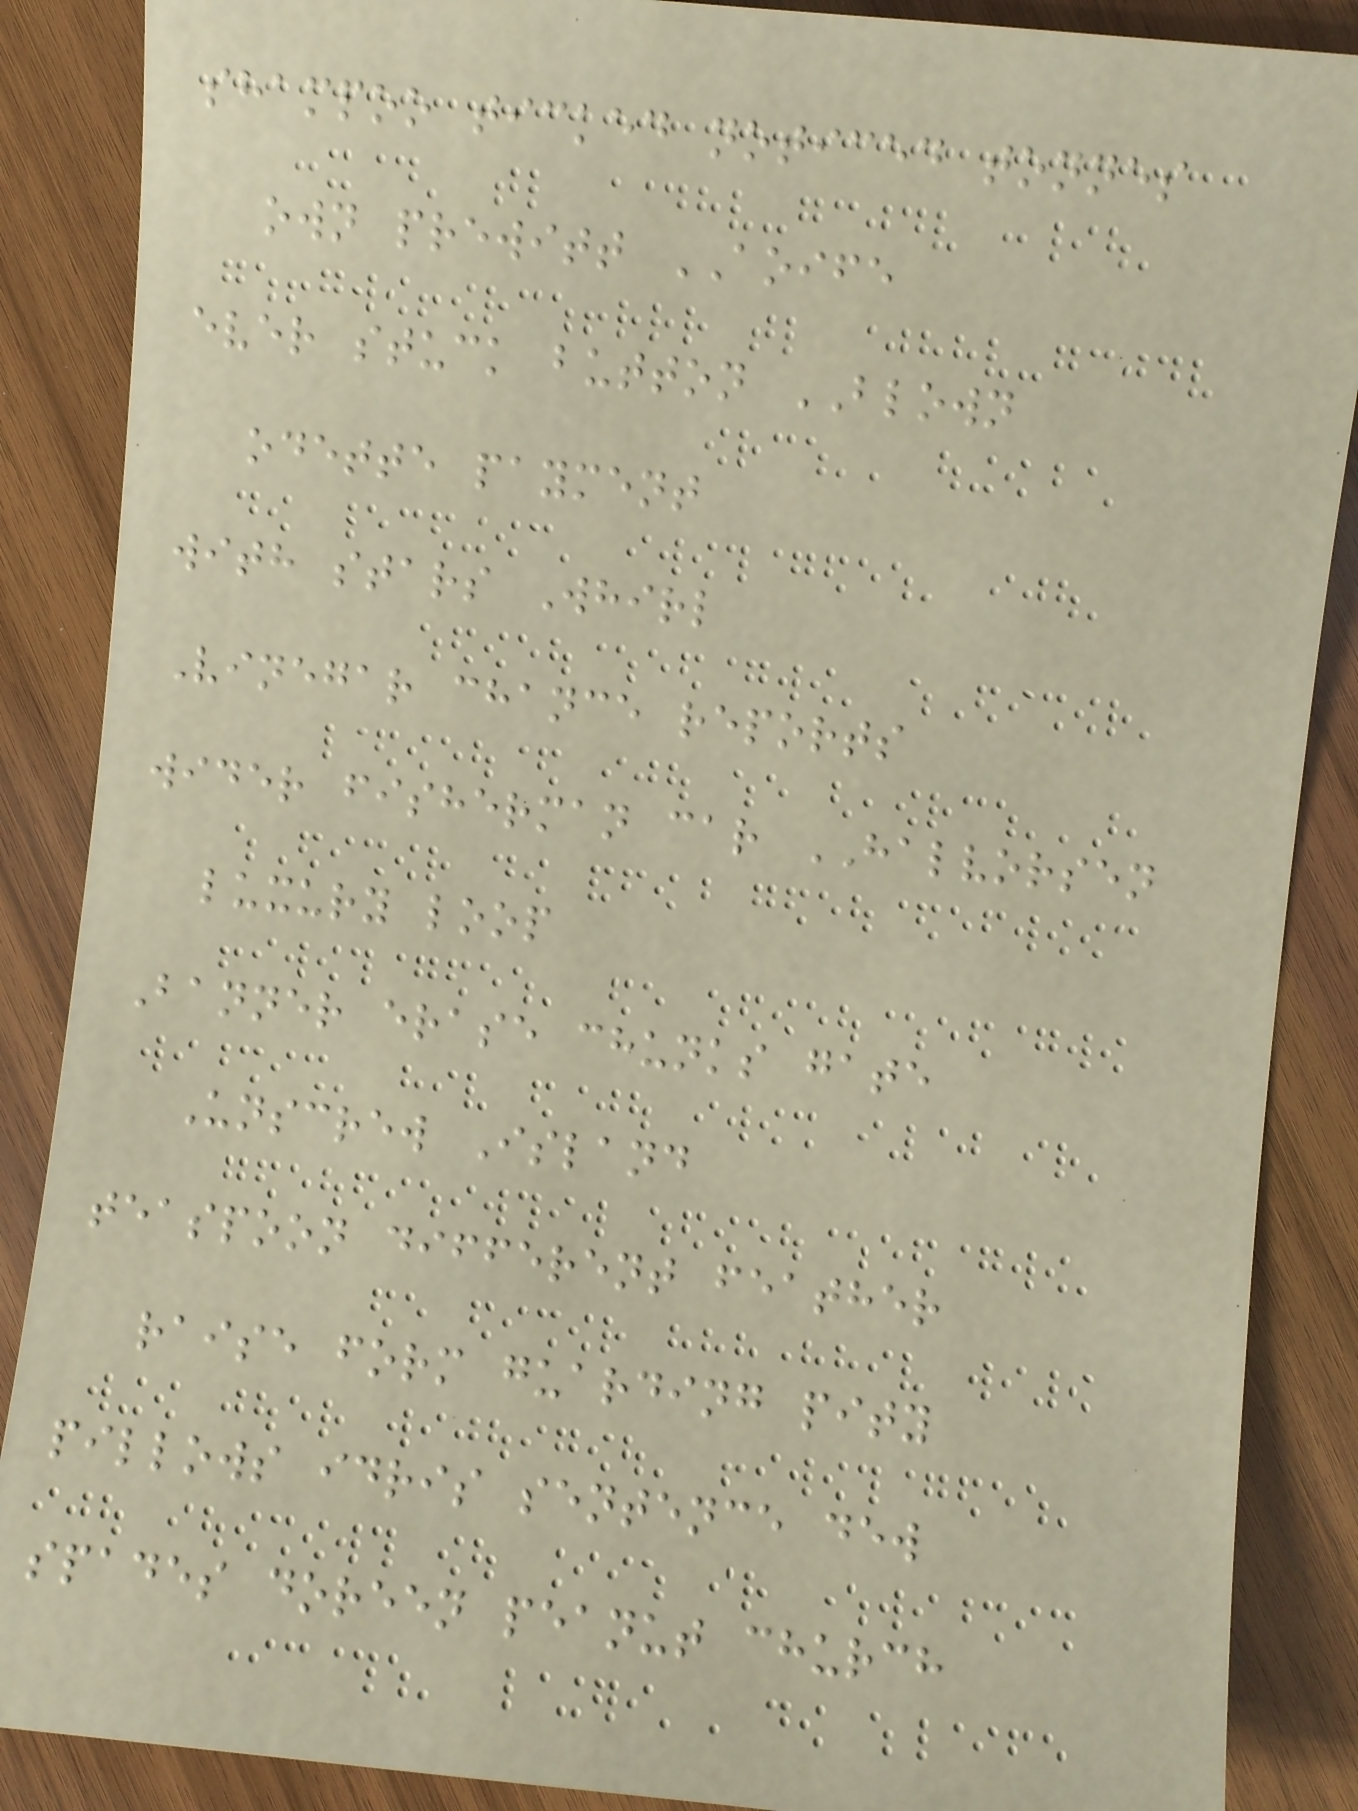shampoo ticked noticed tonnes
own prewitt AOIFE
ever stuck button BLOWN
odette payment
with stars Whirl
Vinegar chance reports
wider fisherman car HALVORSEN
luxury loop
Banner erase chunks gate
Unscrew Island
teaspoon different feather
raise form guarding pity
pillows idris sentence dew
spades doreen peanut church
